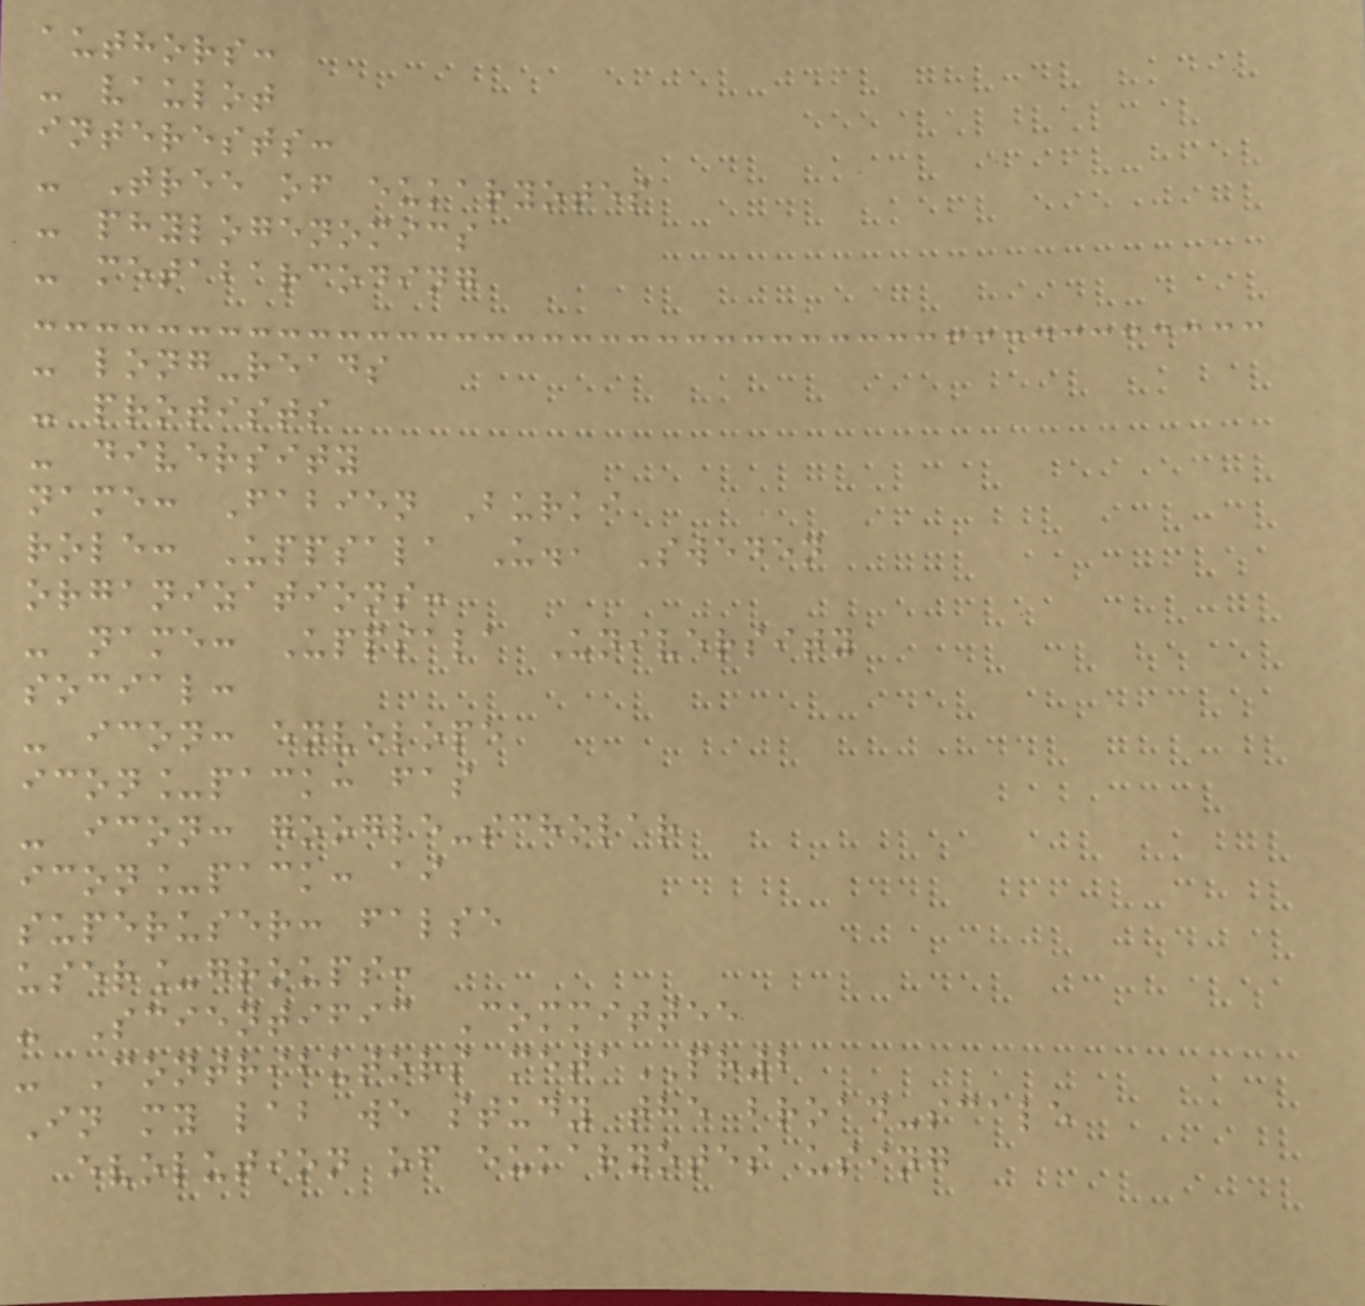authors:
- vaulot
interests:
- Tree of eukaryotes
- phylogenomics
- metabarcoding
- long-reads
- protists
- diversity
name: Fabien Burki
role: Uppsala U., Sweden
organizations:
- name: Uppsala University
social:
- icon: envelope
icon_pack: fas
- icon: google-scholar
icon_pack: ai
superuser: false
user_groups:
- Scientific Committee
- Contributors metaPR2
In my lab we study the broad-scale
evolution of eukaryotes using
